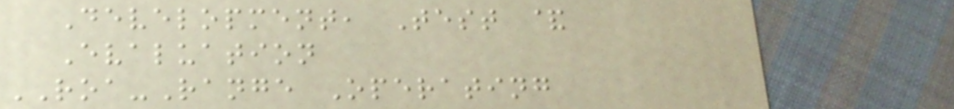Development, Test &
Evaluation
ROA-Range Operating
